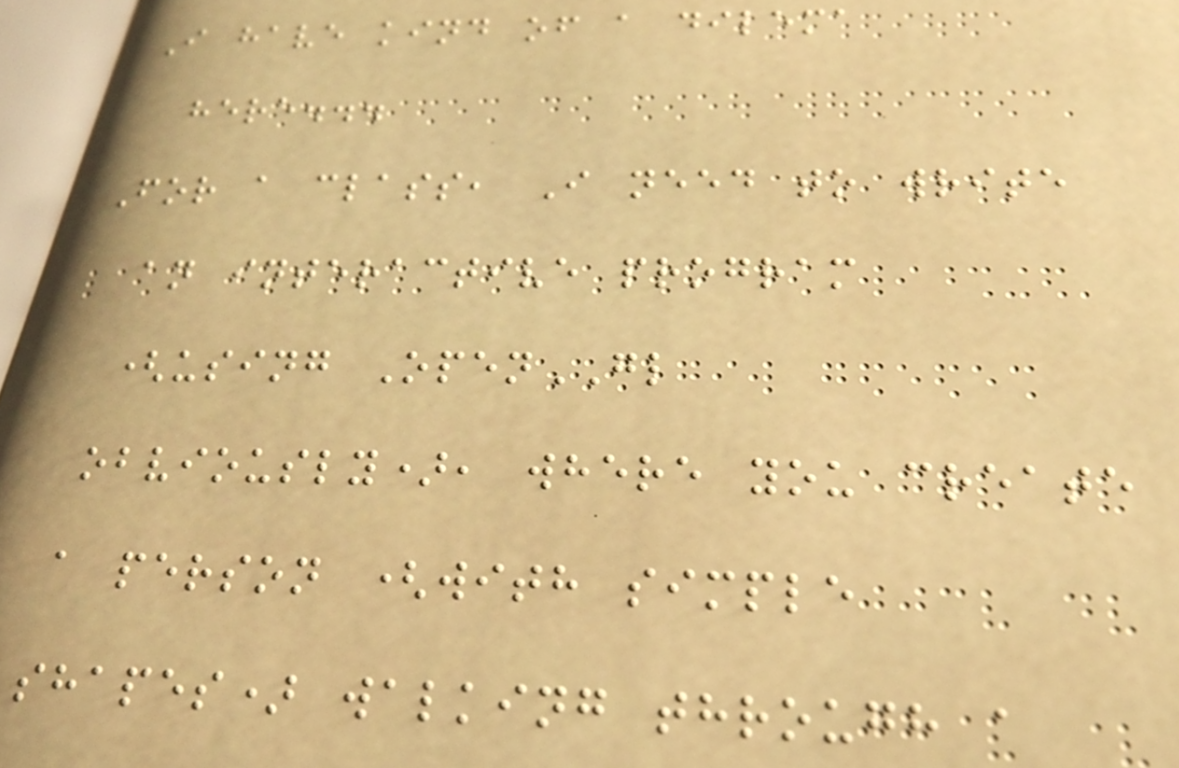I have kind of a dilema
here...
For a class, I need to write
an interactive program
(using OpenGL
obviously), where you create
a person (with simple
shapes) walking through a
